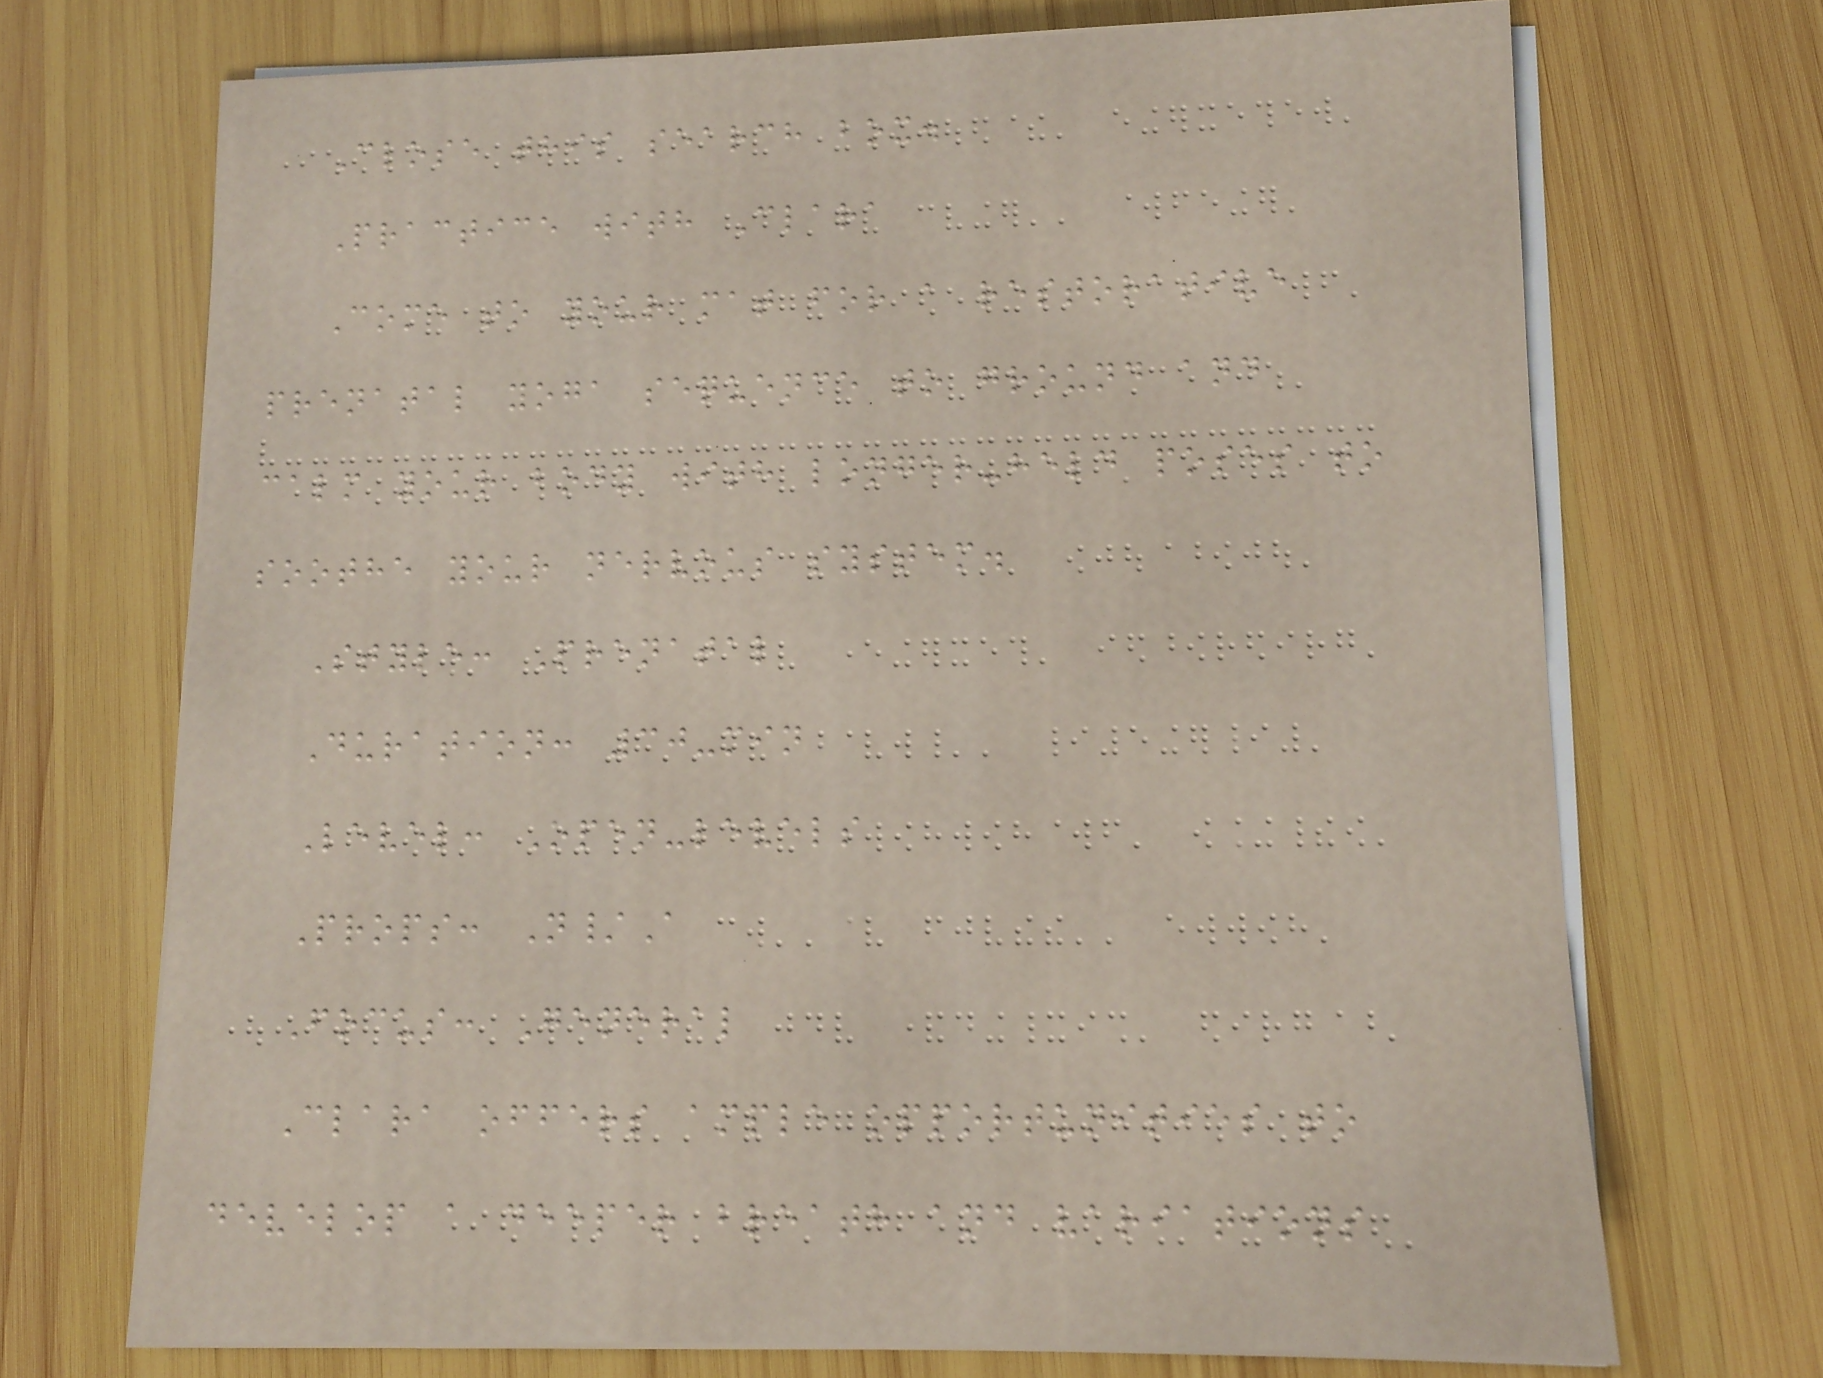Close this search box.
Practice with Clara
Come to your mat for a restorative
prenatal yoga sequence to ground and
calm your body with longer-held poses to
soothe your nervous system.
Style: Prenatal
Duration: 30-min
Level: Open-levels
Props: N/A
Focus: General
Clara offers ample opportunities to
develop a deeper breath and variations
